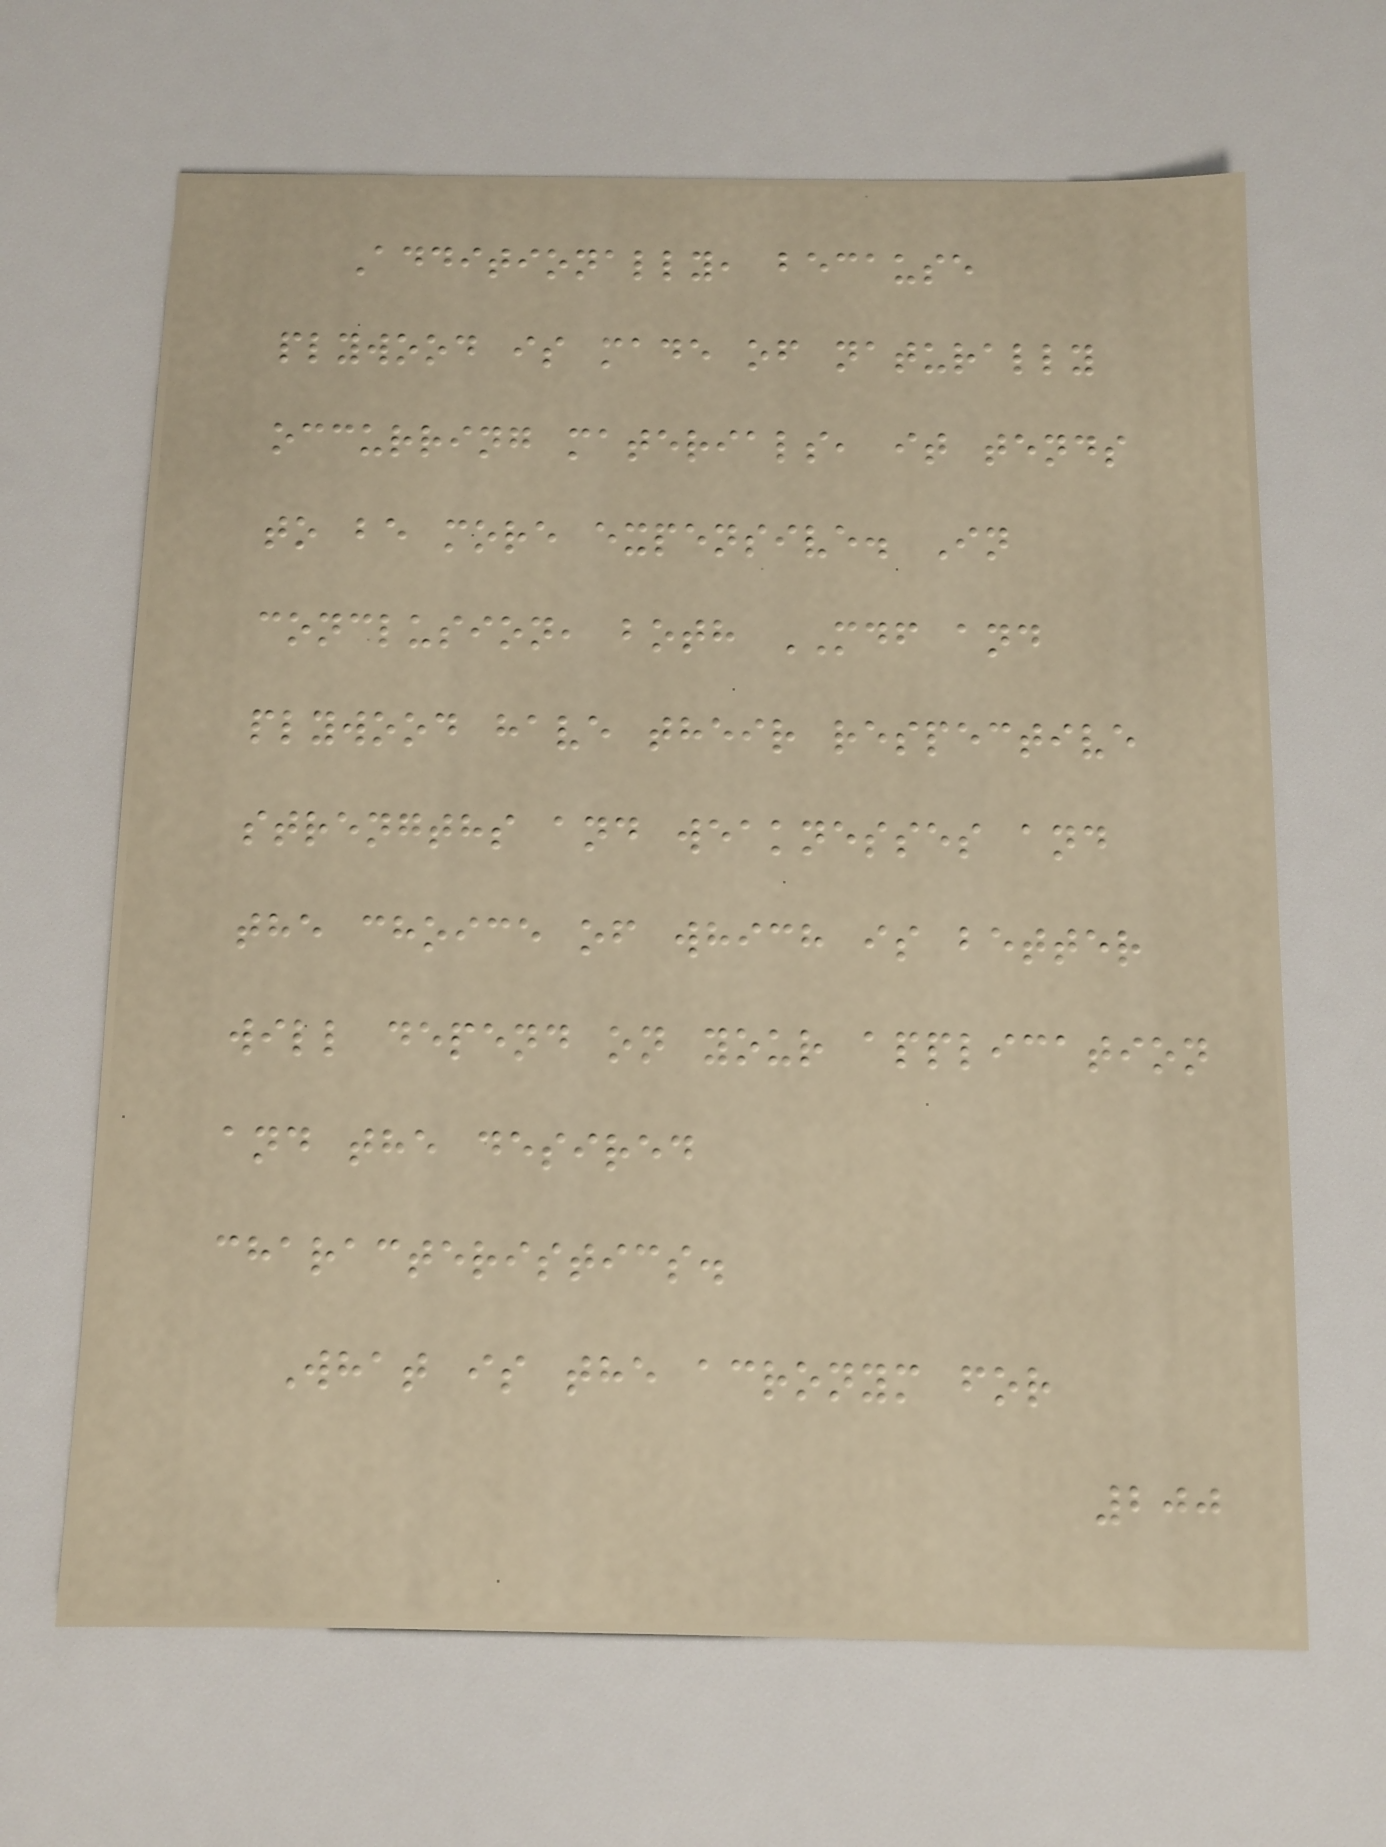Additionally, because
plywood is made of naturally
occurring materials, it tends
to be more expensive. In
conclusion, both MDF and
plywood have their respective
strengths and weaknesses and
the choice of which is better
will depend on your application
and the desired
characteristics.
What is the acronym for
200
